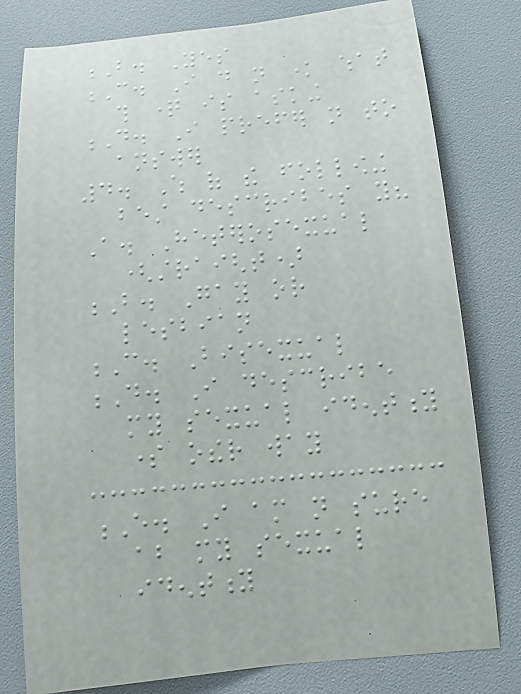B. Yes
C. I do not know what
this question is asking
D. I prefer not to
answer
4. Which of the following
best describes you?
A. Heterosexual
(straight)
B. Gay or
lesbian
C. Bisexual
D. I describe
my sexual identity
some other way
E. I am not sure
about my sexual
identity
